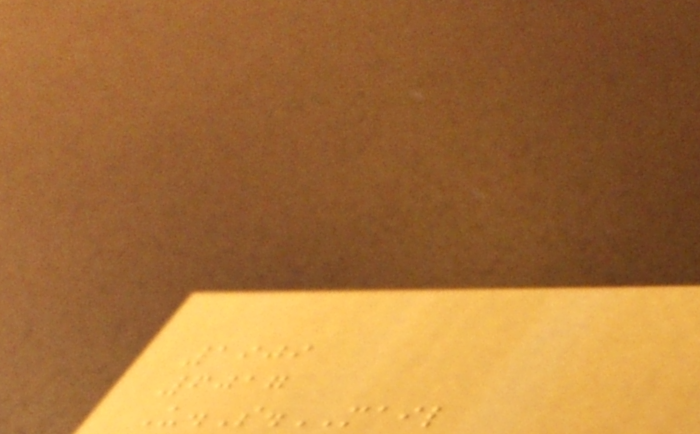1909
6017
U.S.MAIL
